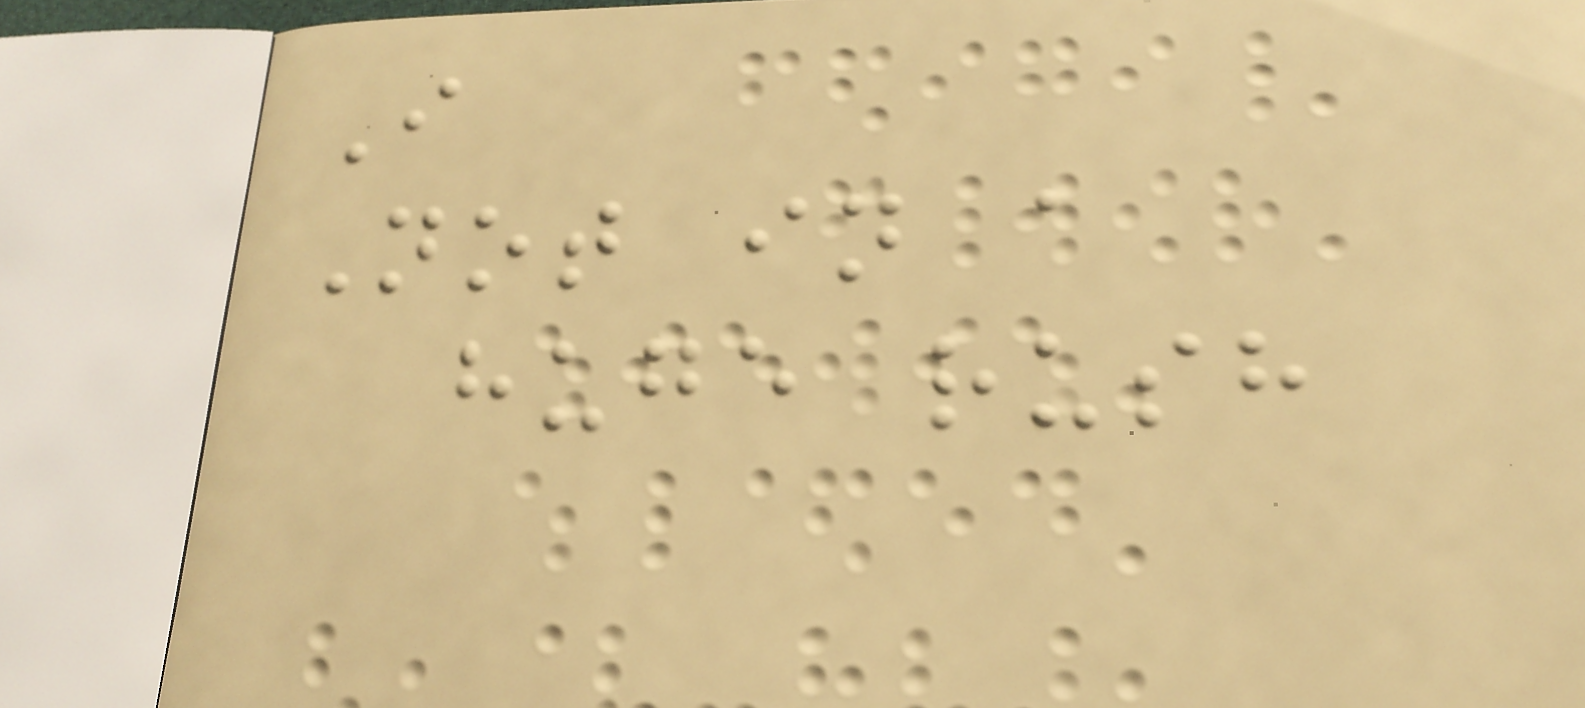I
Not in a
huge rush
